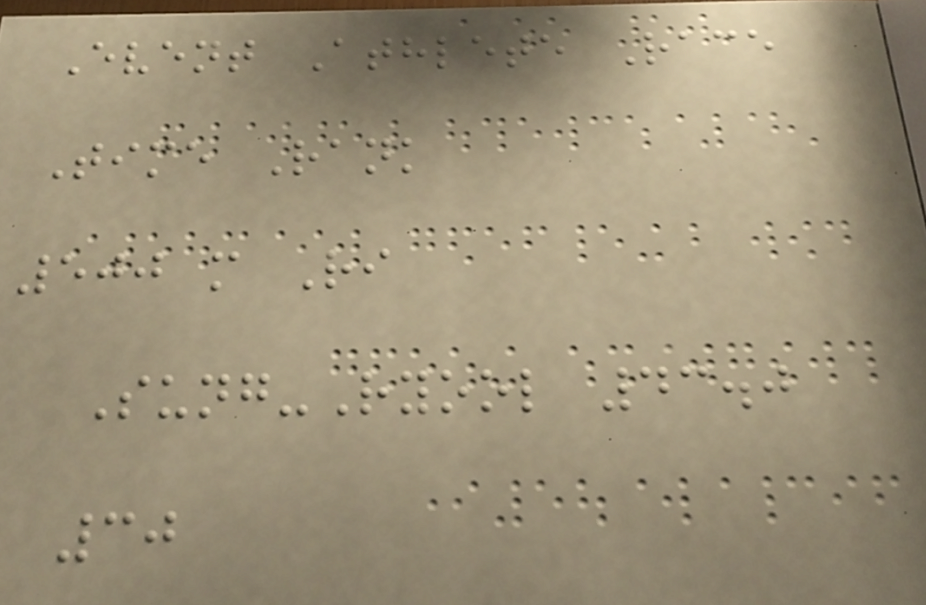Event Athlete Race
Time Rank
500 m Ri
Sung-Ryool 43.0
30
